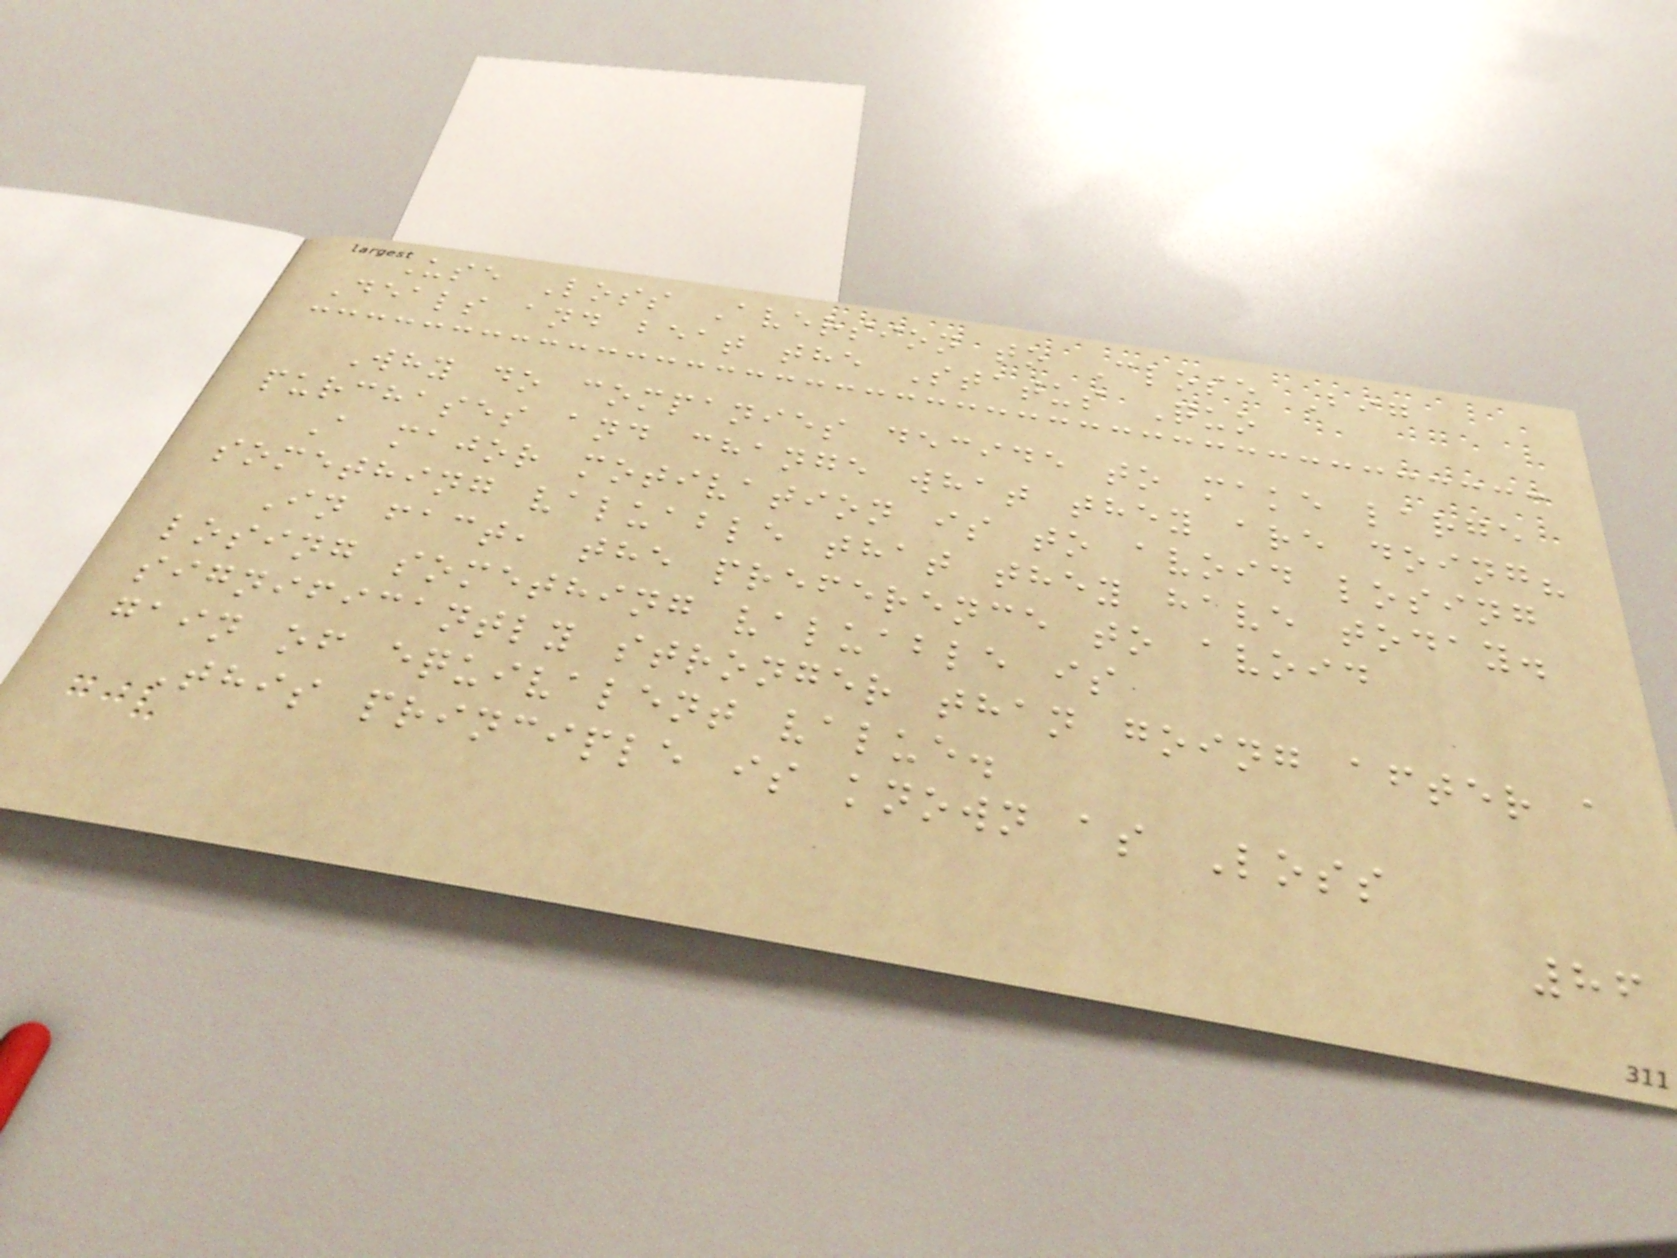Use Loss Aversion to Close Big
Deals and beat the Status Quo
Why do companies decide to make large
purchases and change what they are doing?
A major motivation is to avoid losing
something valuable that they have today.
In fact, the preference to avoid
losing something valuable is
significantly stronger than going after a
gain of equivalent value.
This principle is known as Loss
86
